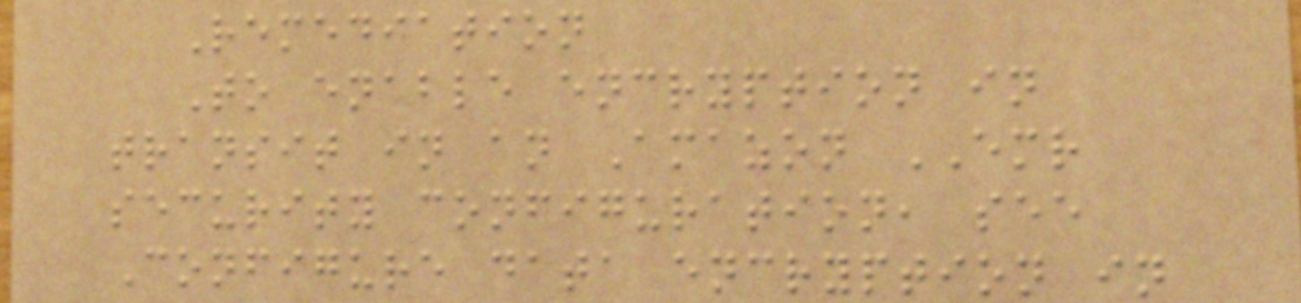Remediation
To enable encryption in
transit in an Amazon EMR
security configuration, see
Configure data encryption in
